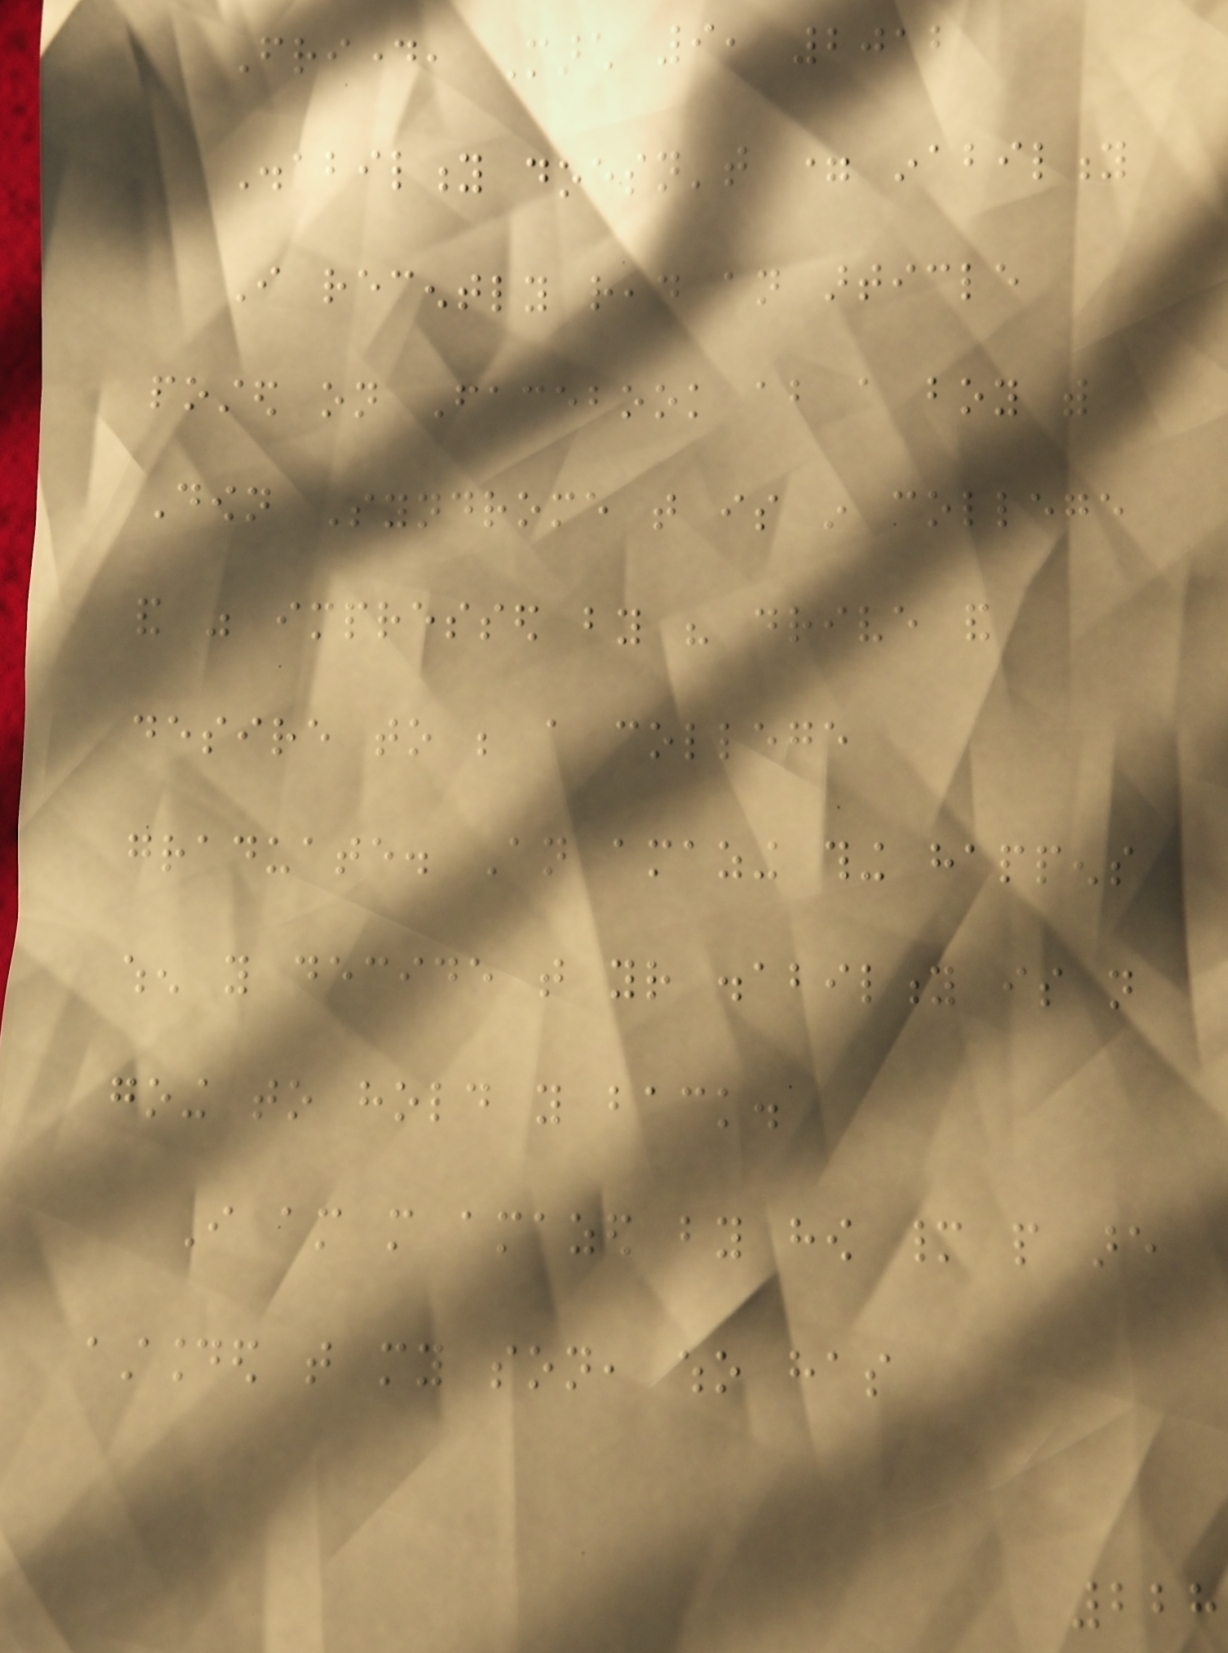Friday, March 9, 2012
Disability doesn't = inability
I recently read an article
posted on Facebook about a boy with
Down Syndrome that is in college
and was impressed by his drive and
desire to be a college
graduate. An amazing thing happens
when you decide that your disability is not
going to hold you back.
I am more amazed by how many people are
astounded that my son, who has
228
